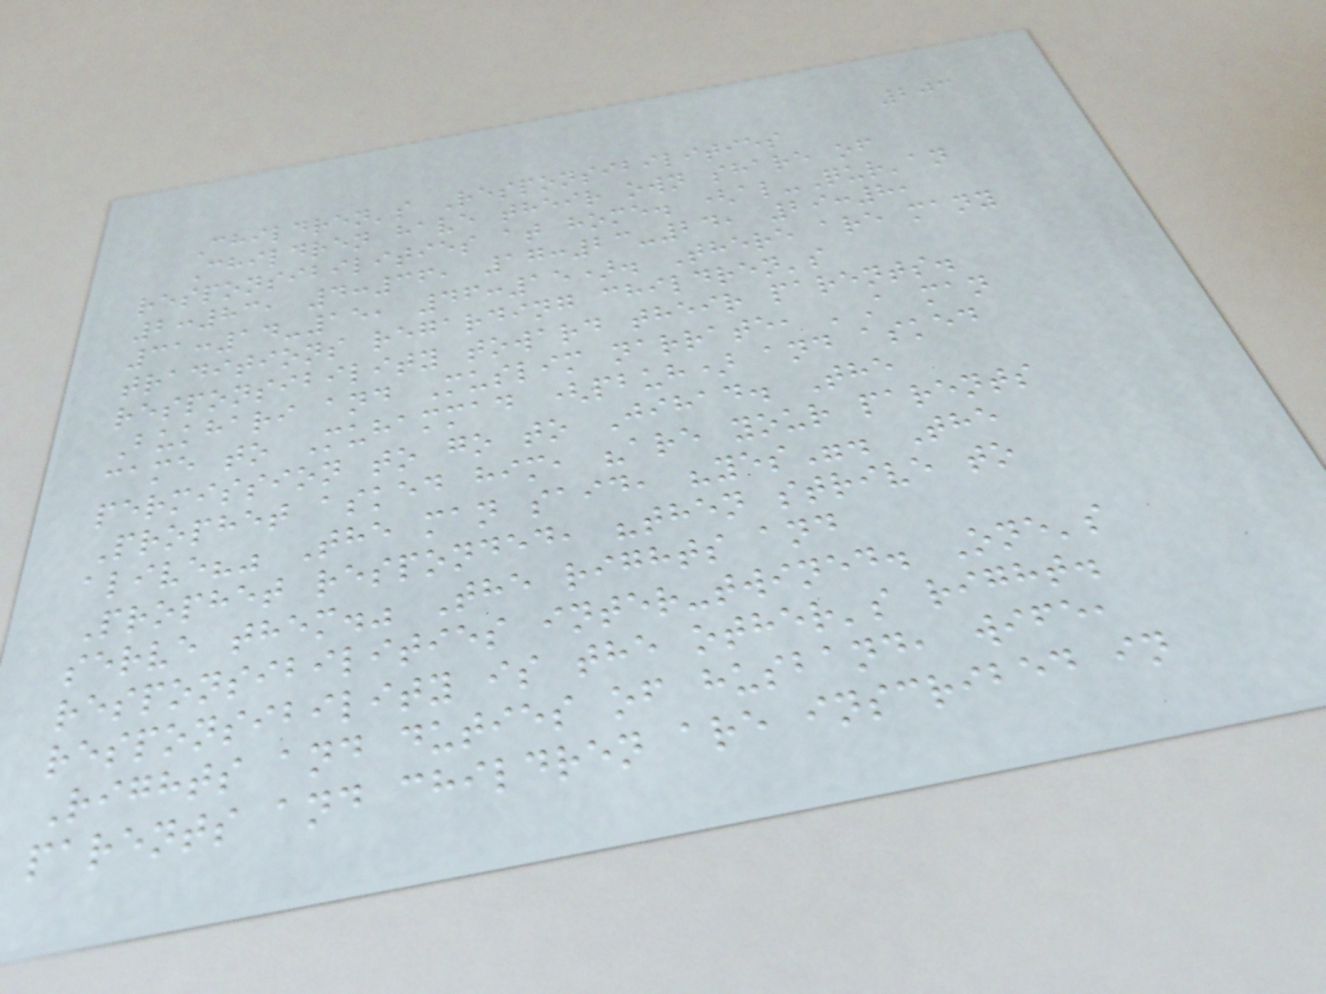203
Children's Responsibilities
Children have their own share of
responsibilities at home. (al-Qur'an
2:83, 4:36, 17:23-24, 29:8,
31:14-15, 46:15). There are many
traditions regarding children's
responsibility toward their parents.
Bukhari and Muslim narrate, 'A man
came to Muhammad (pbuh) and asked
permission to go to Jihad. The
Prophet asked him, "are your parents
alive?" The man said, "yes". The
Prophet responded, "then strive to
serve them." The rights and
responsibilities inter-twined. One's
responsibility is the other's right.
Rights and duties of husband, wife,
parents and children are inscribed in
